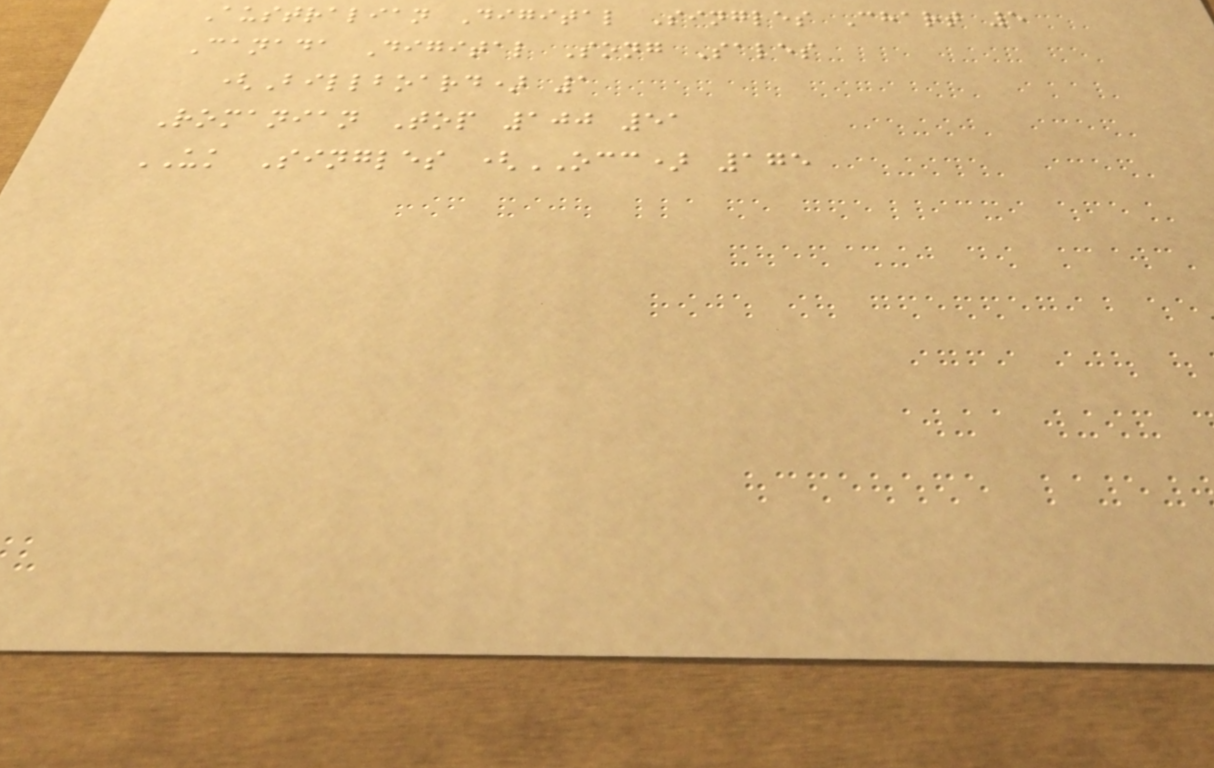Australian Digital Singles Chart 5
Canada Digital Song Sales
(Billboard) 1
Romanian Top 100 51
UK Singles (OCC) 175
